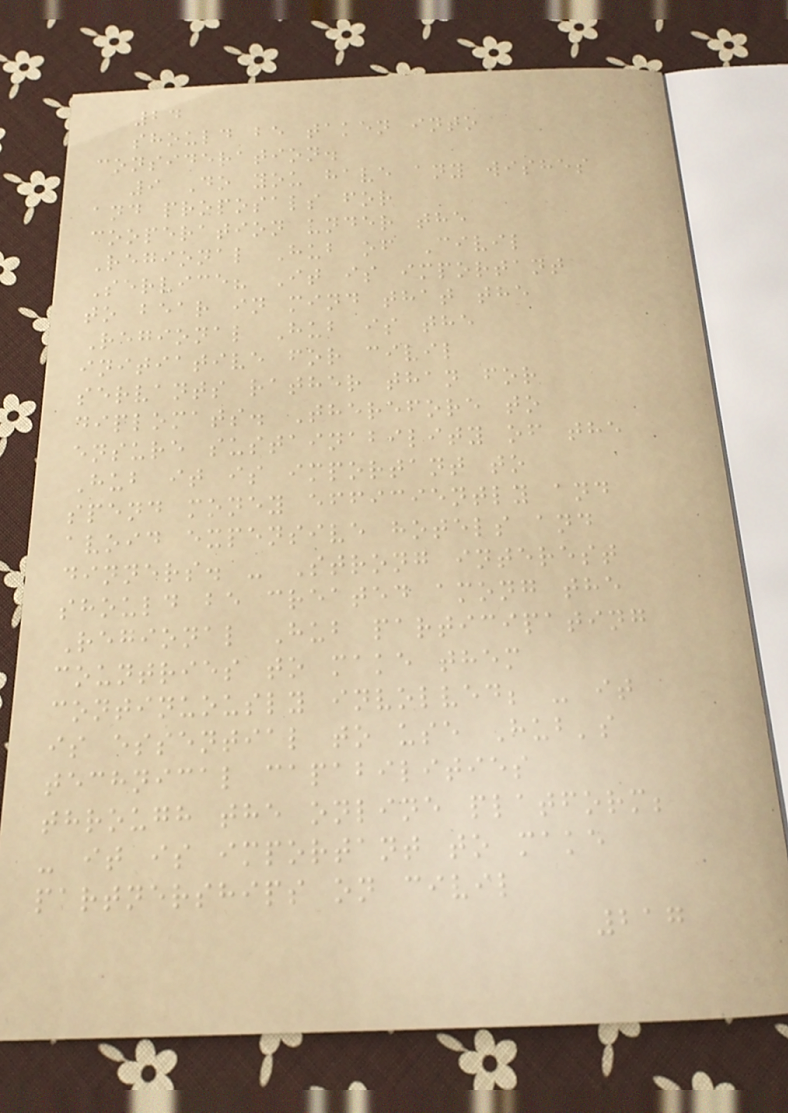24
should be taken into
consideration.
9 Do you have any wishes
and proposals for
cooperation under the
Regional Hub of Civil
Service? It is important
to bear in mind that the
Regional Hub is the
initiative for civil
servants rather than for
diplomats. Therefore to
ensure sustainability of the
Hub it is important to
spend money efficiently and
avoid expensive hotels and
dinners. - Strong interest
should be created among the
Regional Hub participating
countries to make them
continuously involved; - it
is essential to use Hub's
technical capabilities
through the online platform;
- it is important to make
partnerships on civil
217
